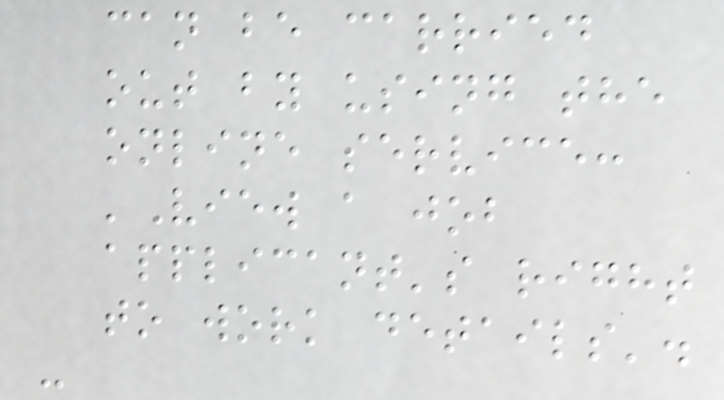can be carried
out by using the
online service:
'View a job
applicant's right
to work details'.
-
